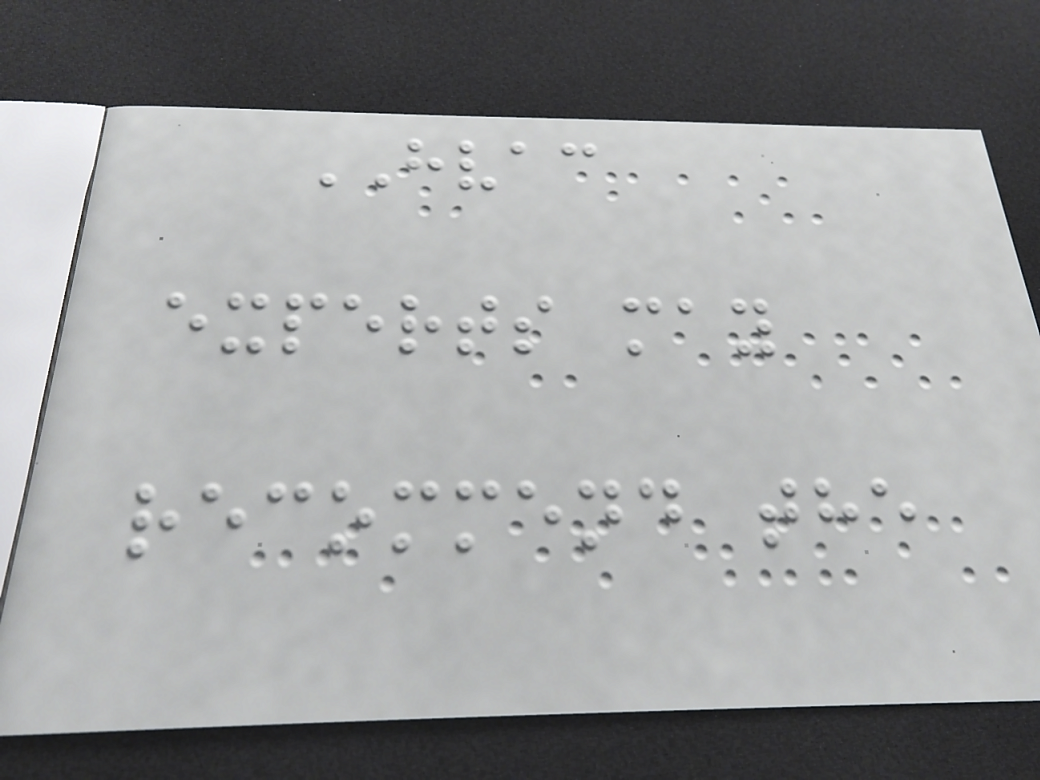HVAC
experts may
recommend the
